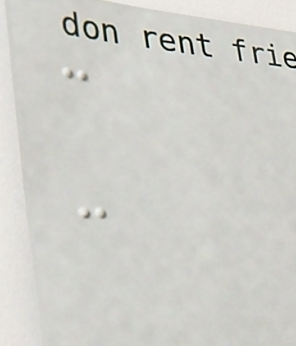-
-
